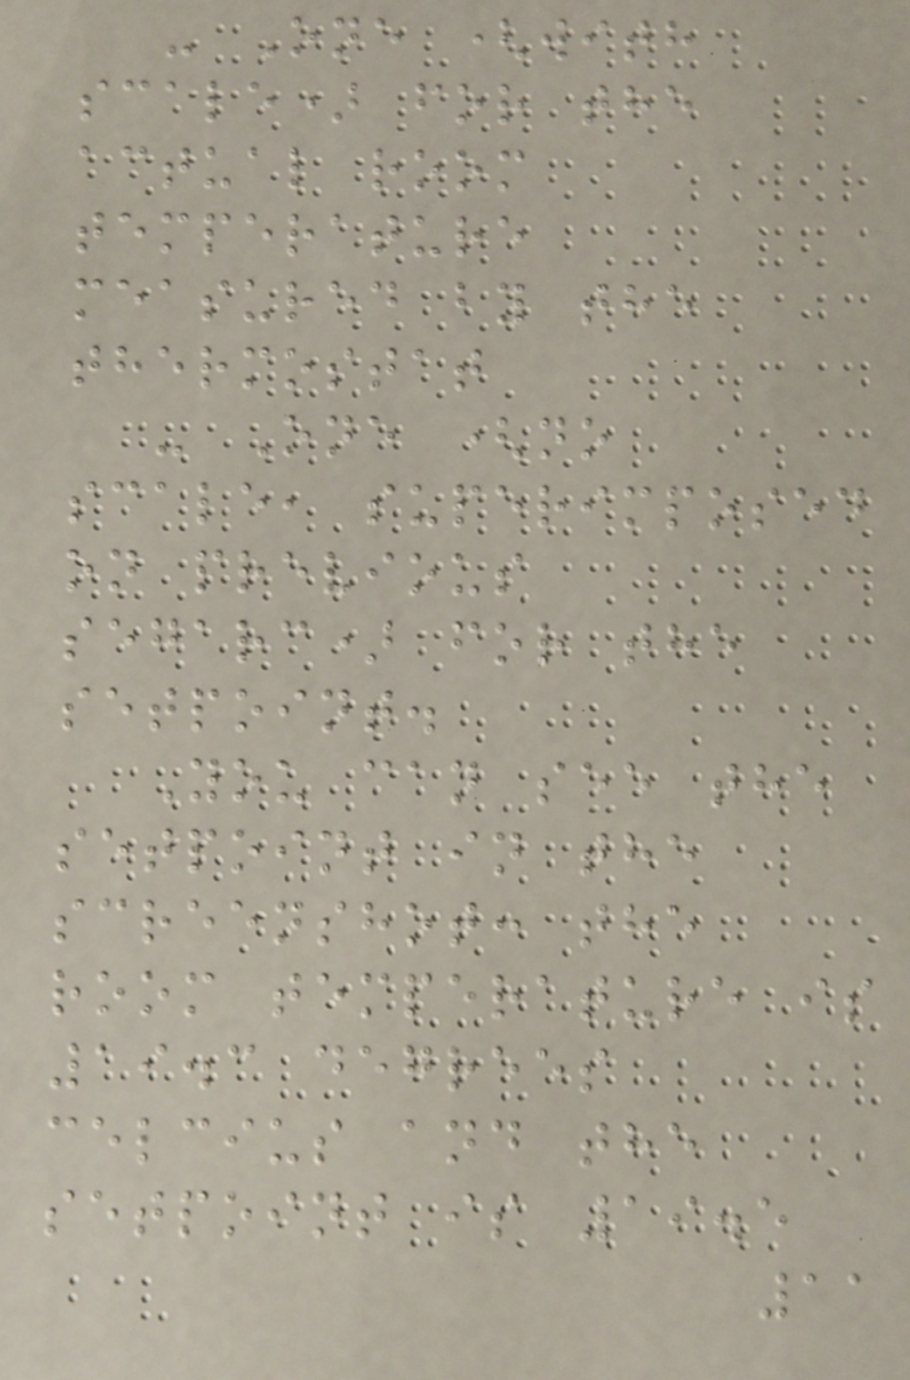- One (with
scale) for the
actual room
temperature
measured by the
thermostat
- One (no
scale, superimposed
on previous
segarc) for the
setpoint.
You can see the
setpoint in the
screenshot: the
room temperature is
19.3 degrees
celcius and the
setpoint is 19.5
11
